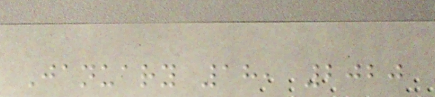January 18, 2020
